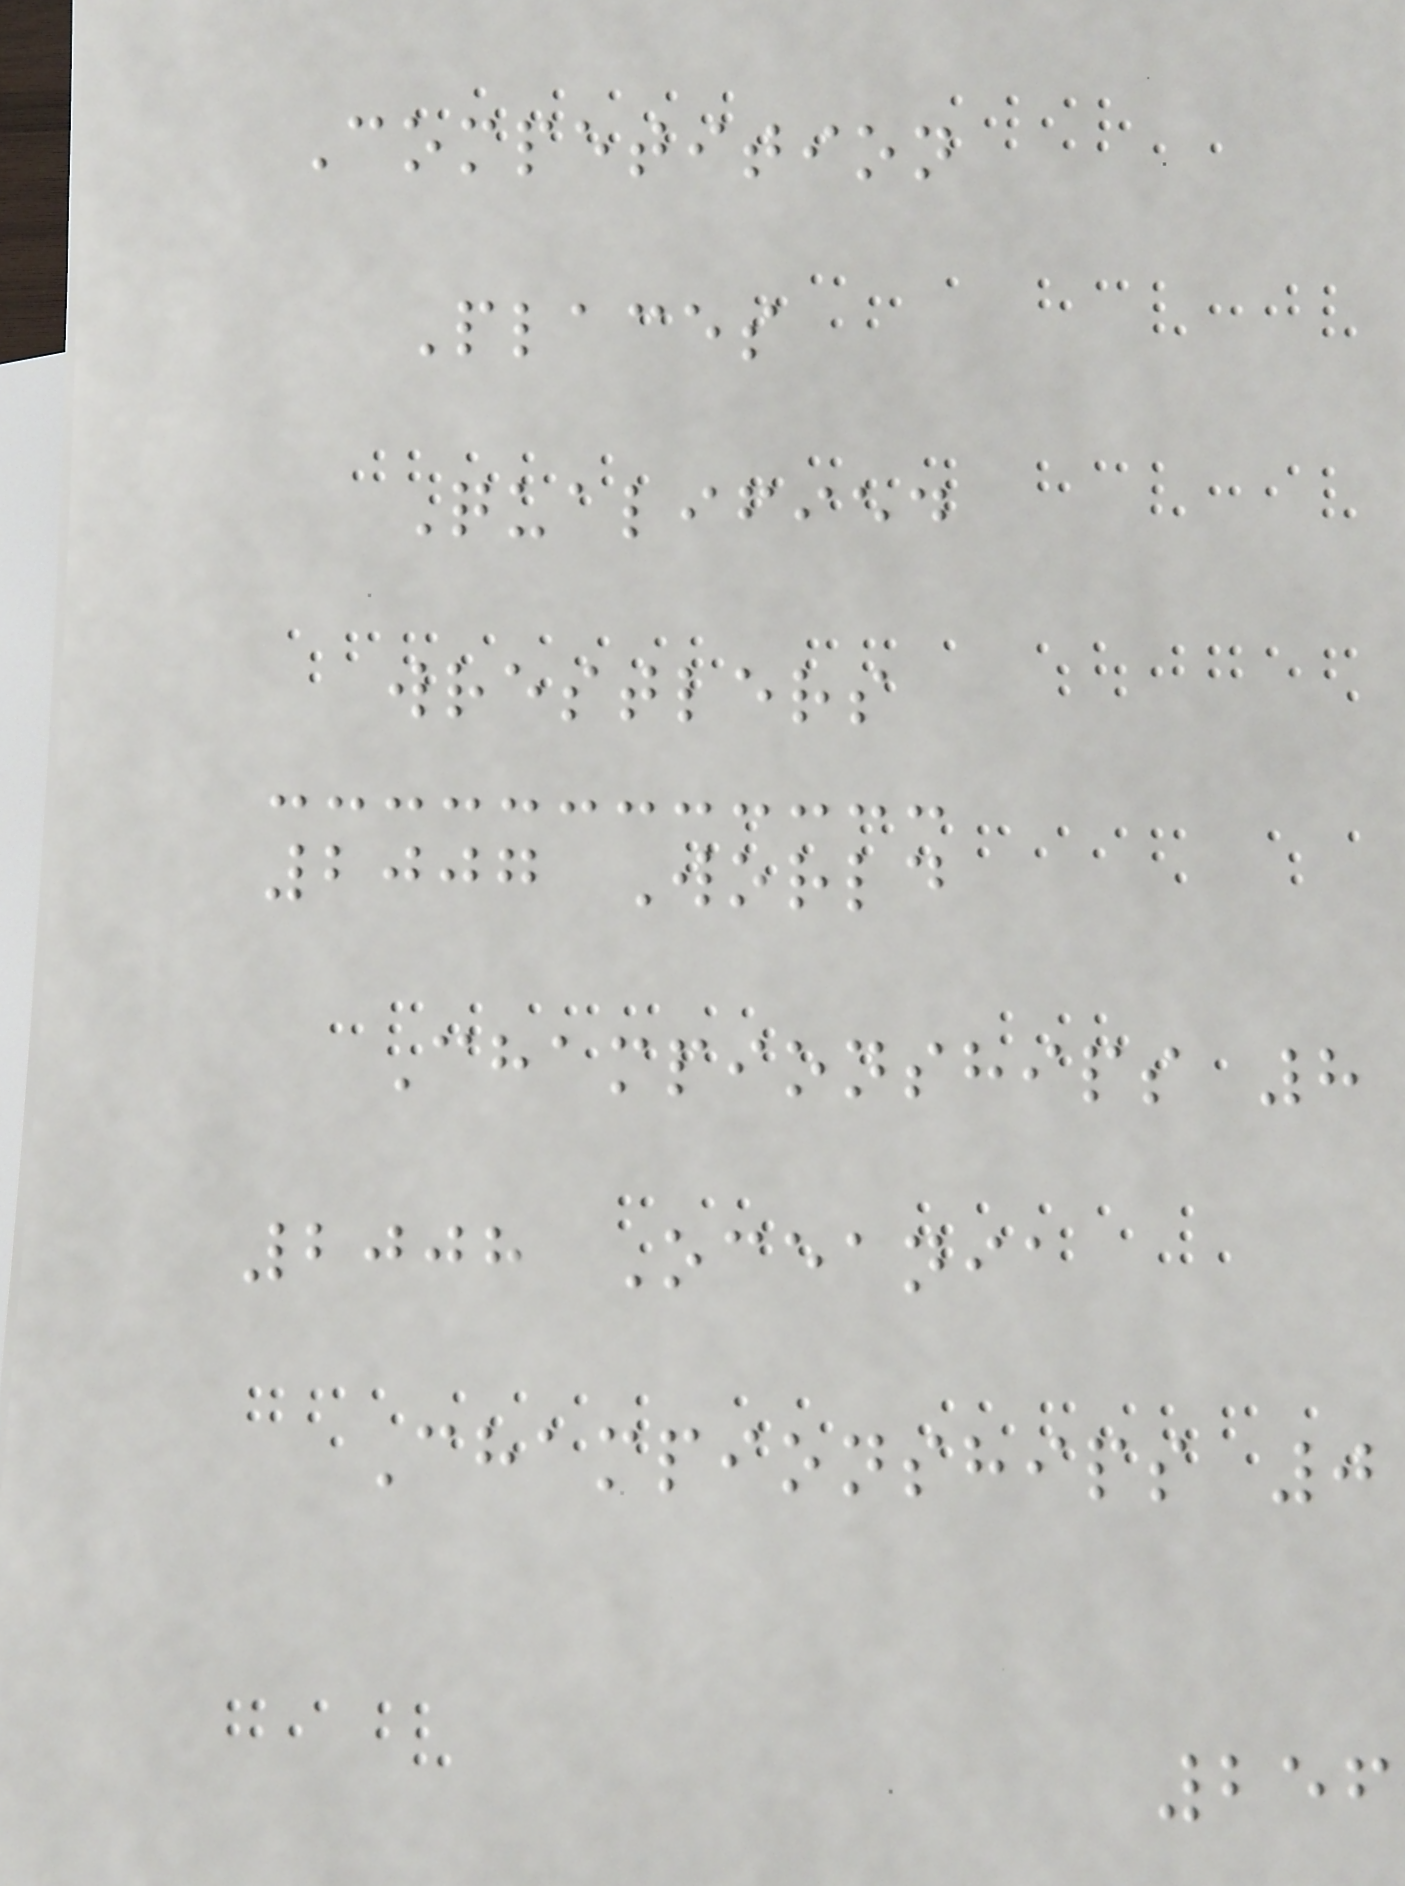Competition
Places
Qualified
wrestlers
2007 World
Championships 8
2008 Oceania
Championships 0
256
